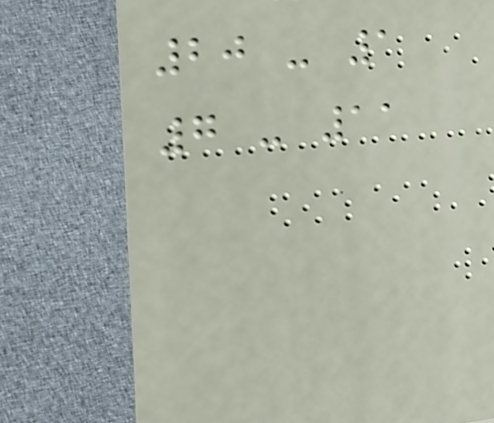20 - 1
7 - 11
